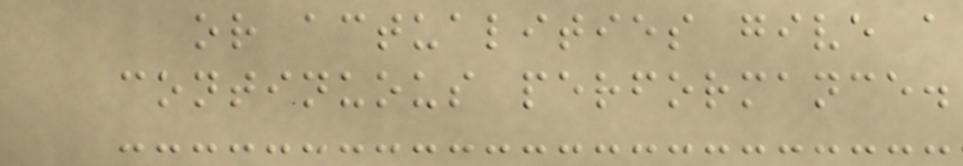or actualities give a
continuous performance.
